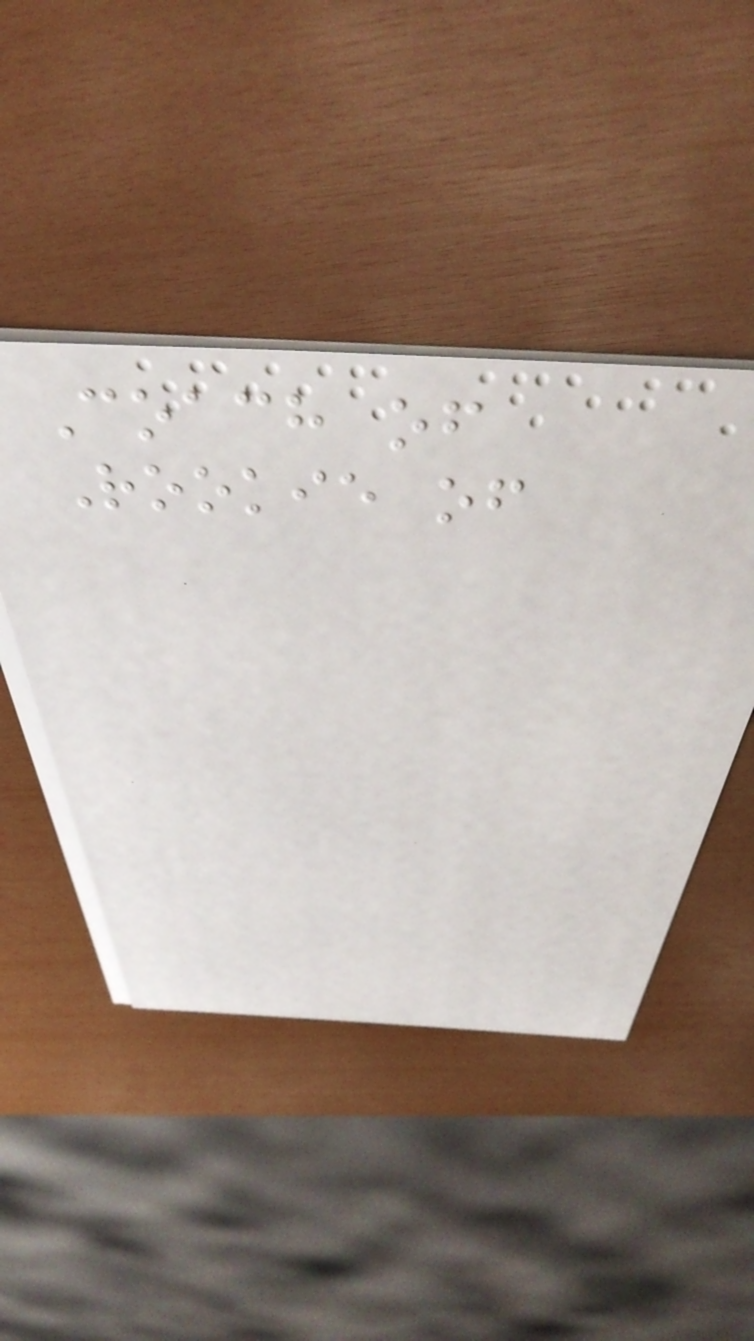Coach of
Rookie of
